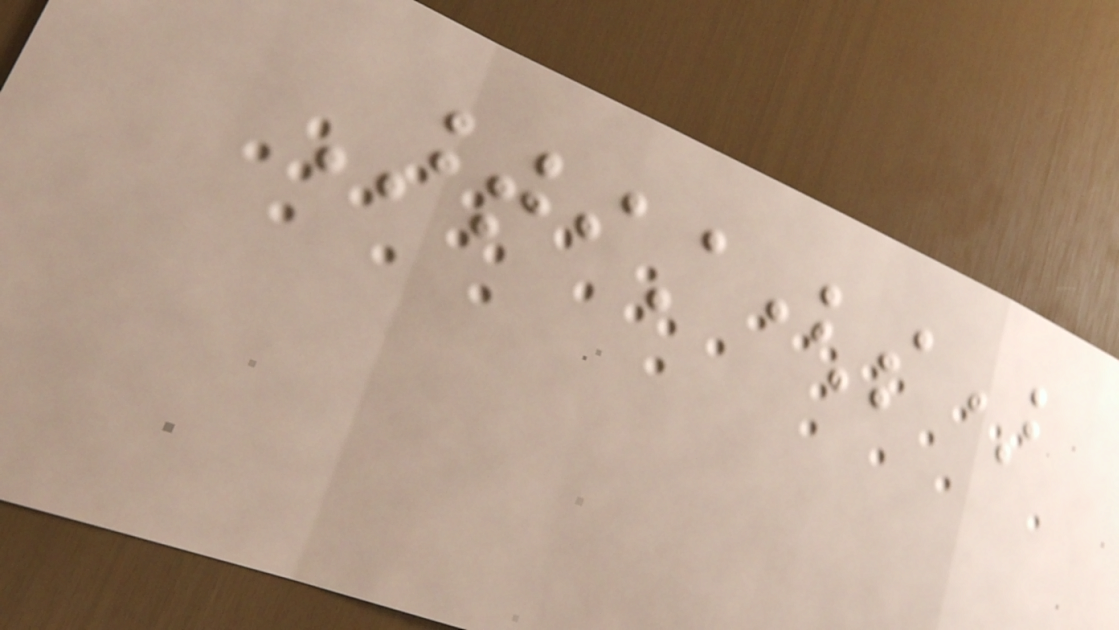Artist(s)
